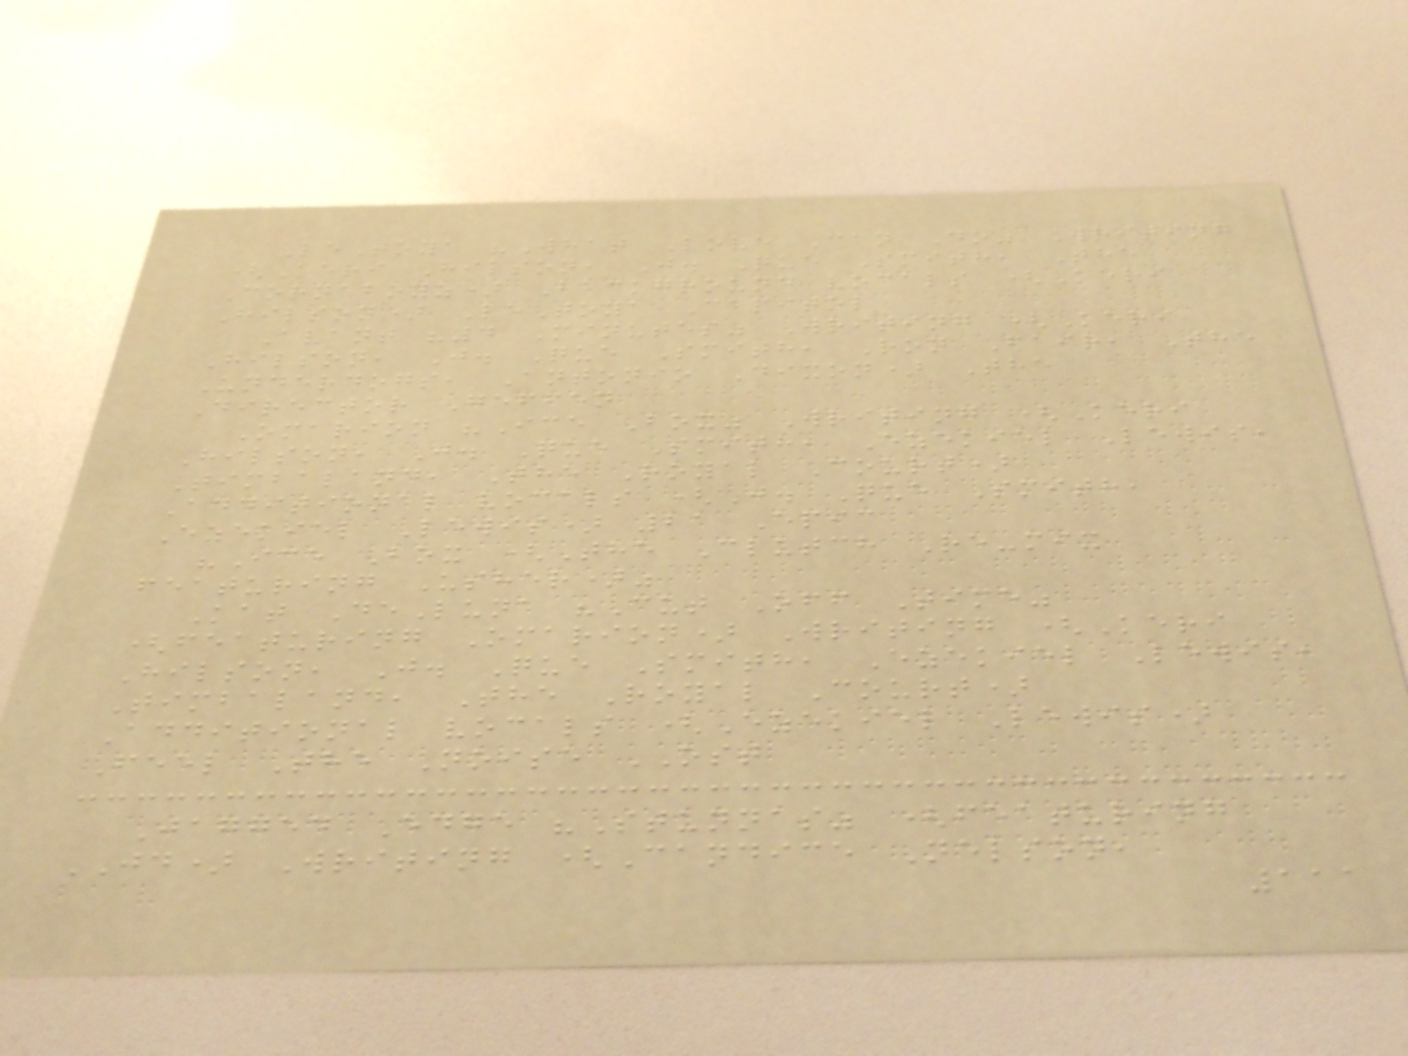LeToya "What Love Can Do" Writing
(Keri Hilson, J. Que Smith, The
Cornaboyz) Background vocals (Keri
Hilson) LeToya Capitol
Avant "4 Minutes" Writing (Keri
Hilson, J. Que Smith, Ron Fair, The
Underdogs, Antonio Dixon) The
Director Geffen
Omarion "Ice Box" Writing (Keri
Hilson, J. Que Smith, Ezekiel Lewis,
Timbaland, The Royal Court)
Additional vocals (J. Que Smith,
Ezekiel Lewis) 21 Epic
"Ice Box (The Clutch Re-mix
featuring Usher)"
Kat DeLuna "Cut Off Time"
(featuring Omarion) Writing (Keri
Hilson, J. Que Smith, Ezekiel Lewis,
Timbaland, The Royal Court)
Additional vocals (Ezekiel Lewis)
Feel The Noise OST
Jagged Edge "Stunnas" (featuring
JD) Writing (Candice Nelson,
111
